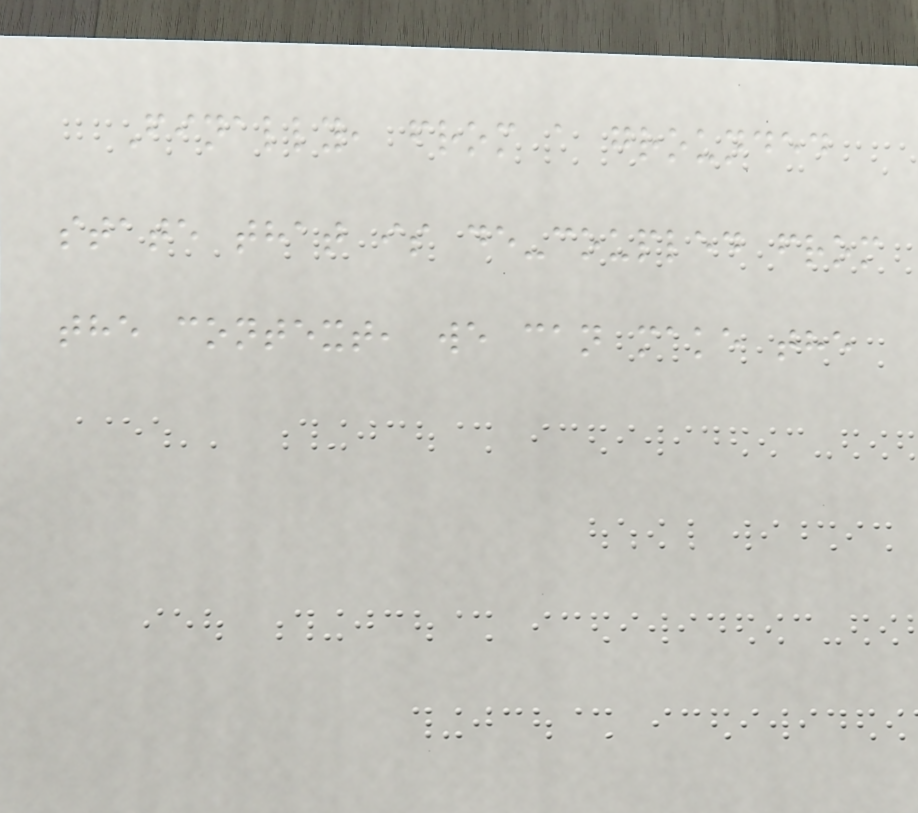Finally, from a grounded
state that is de-coupled from
the context, we can make the
